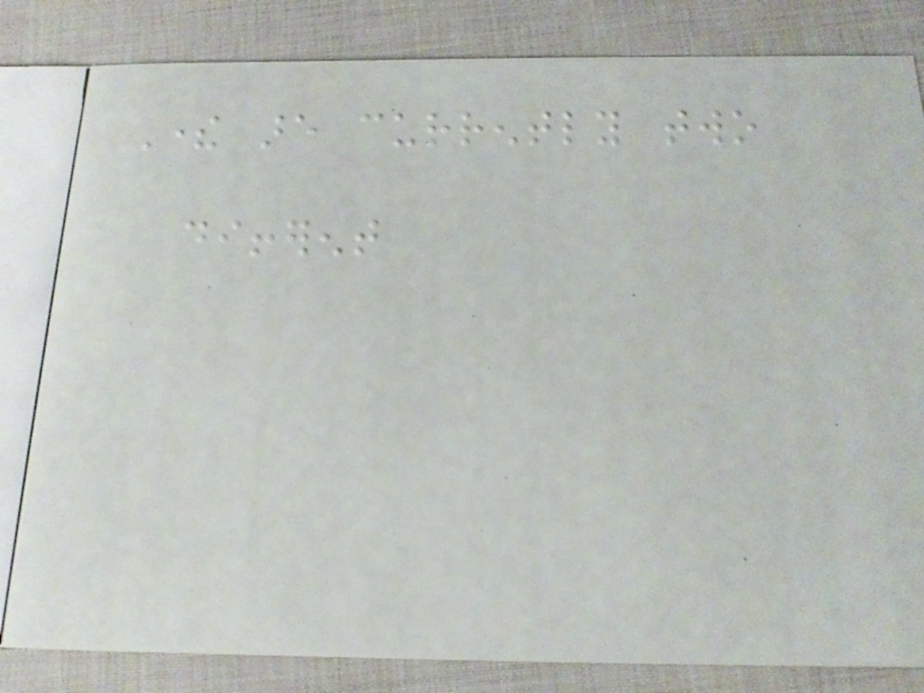There are currently two
different
